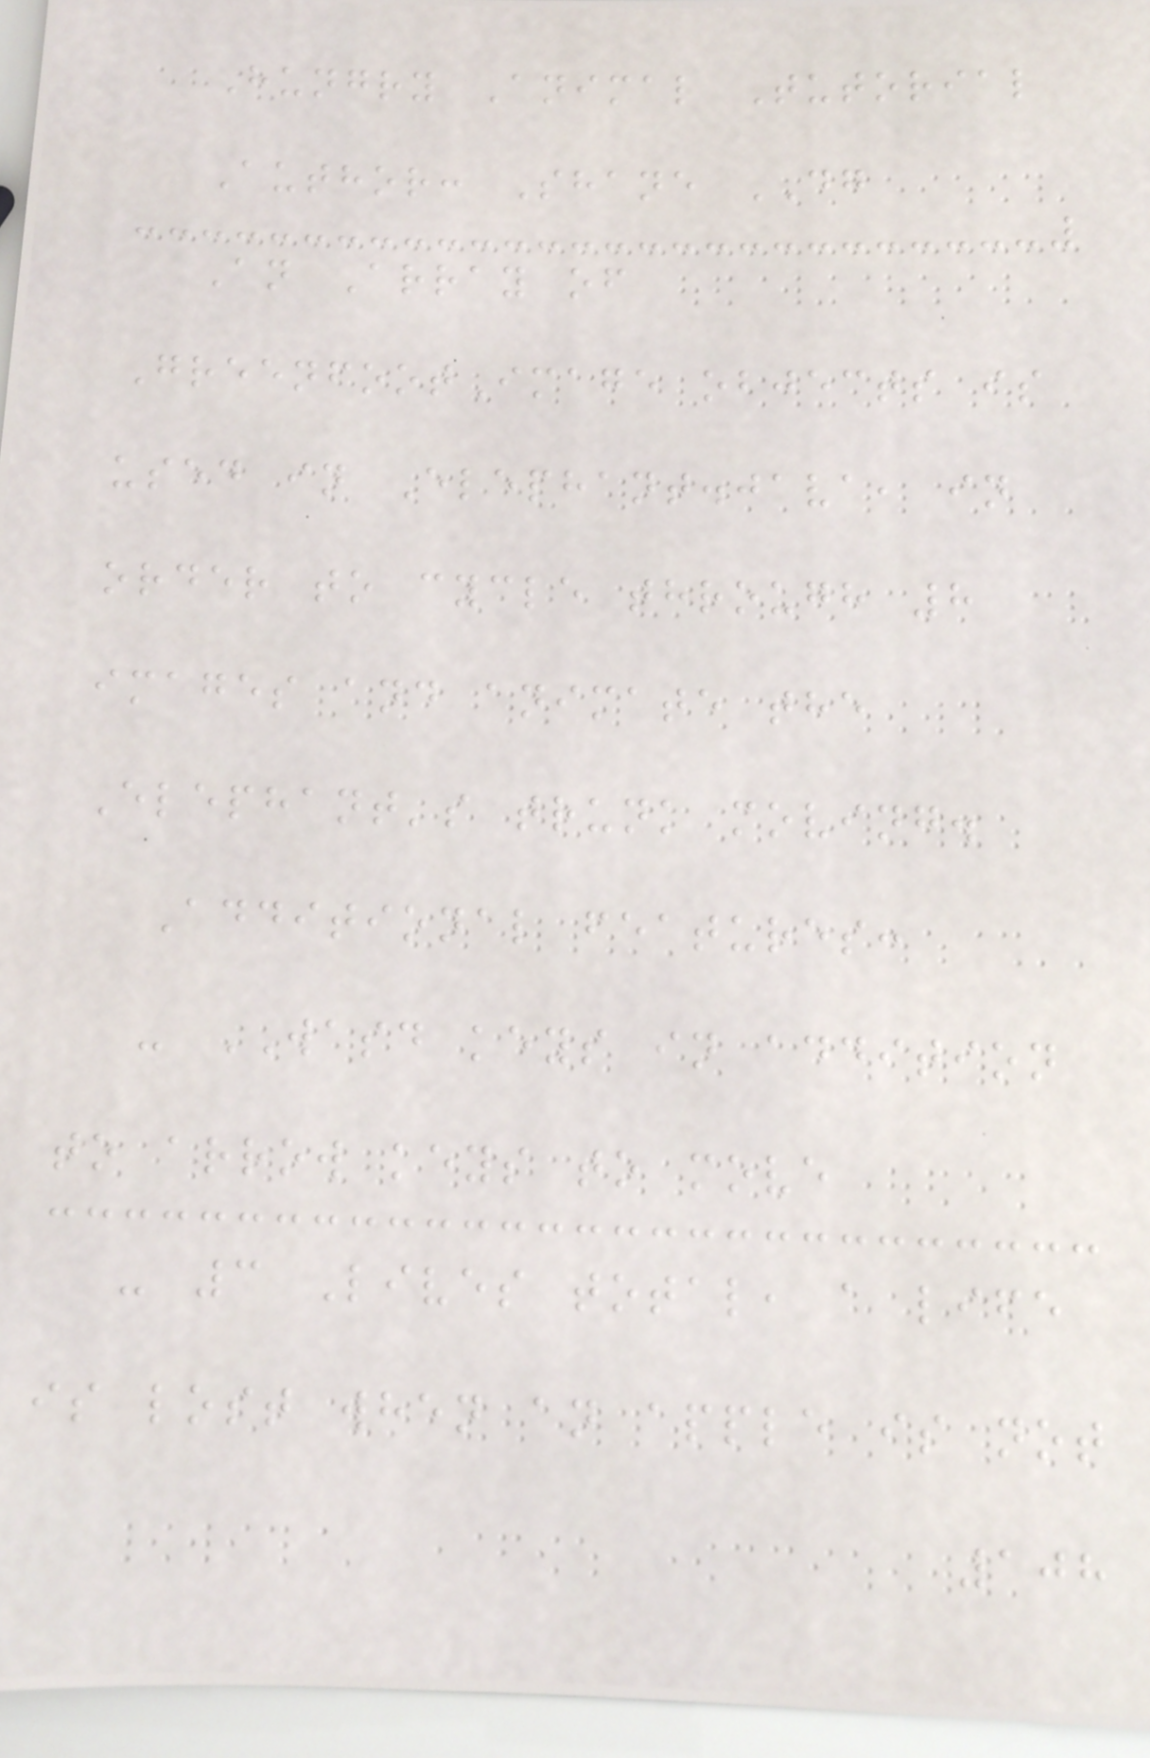Hungry Animal Tutorial
Author: Shane DG
An Array of
GreenfootImage objects is
used in Elephant.java, in
order to cycle through 8
images and animate the
Elephant's trunk moving.
Additional features:
- WASD keys in addition
to arrow keys to move
- 3 Lives total, a life
is lost when an apple is not
108
